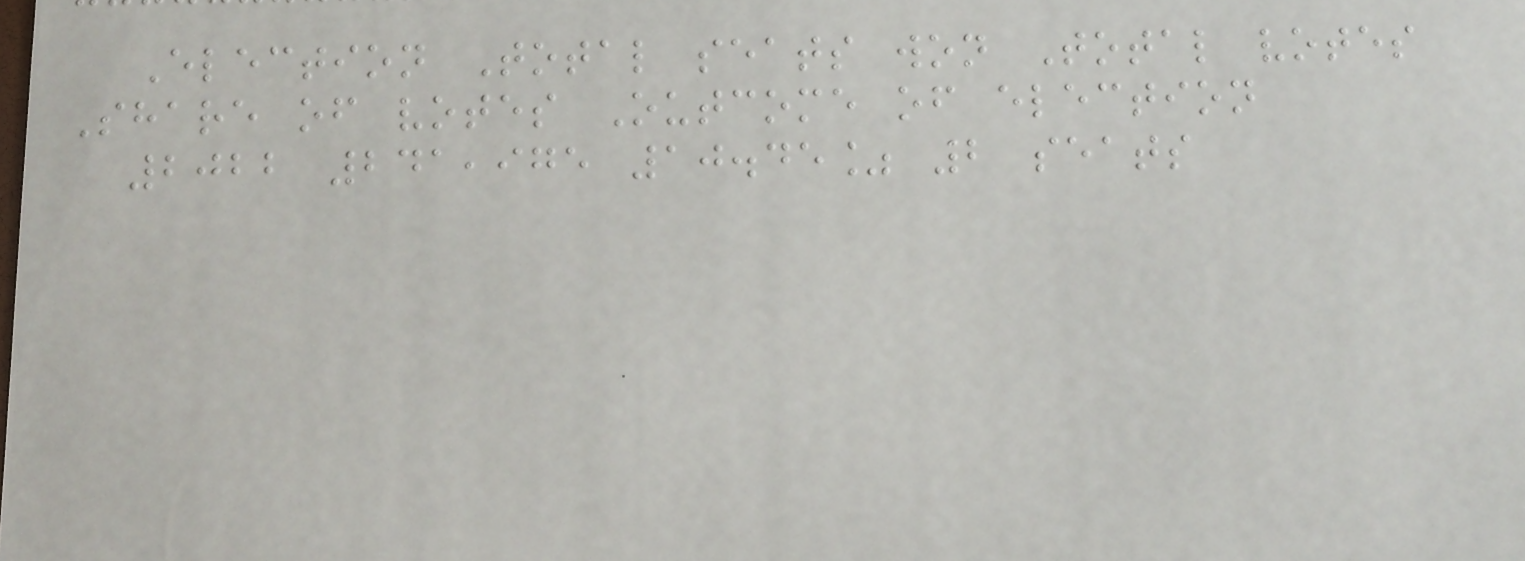Election Total seats won Total votes
Share of votes Outcome of election
2022 241,975 10.45% 2 seats
